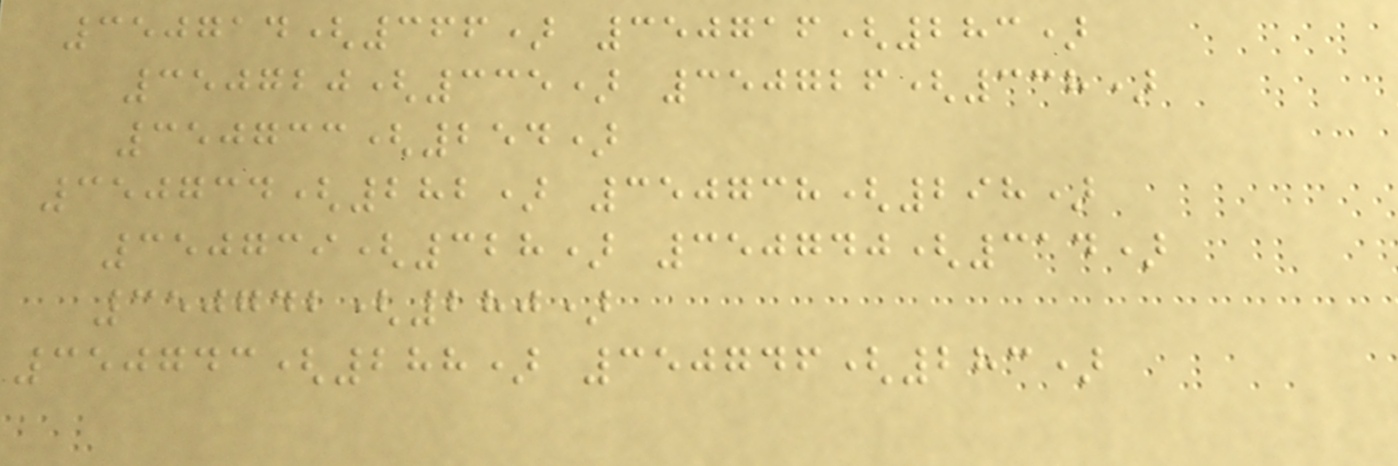350714(366) 350716(283)
350720(335) 350726(338)
350733(254)
350734(282) 350738(298)
350739(328) 350740(314)
350742(280)
350743(288) 350746(283)
